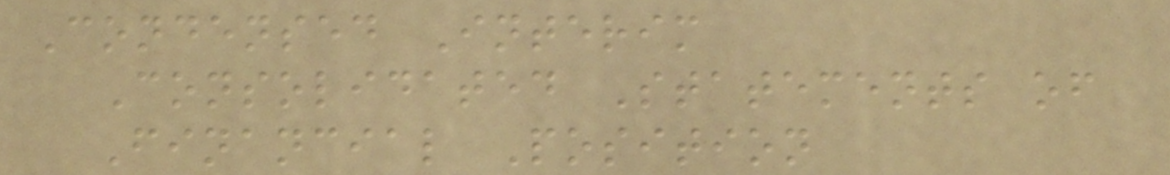Condensed Interim
Consolidated Statements of
Financial Position
